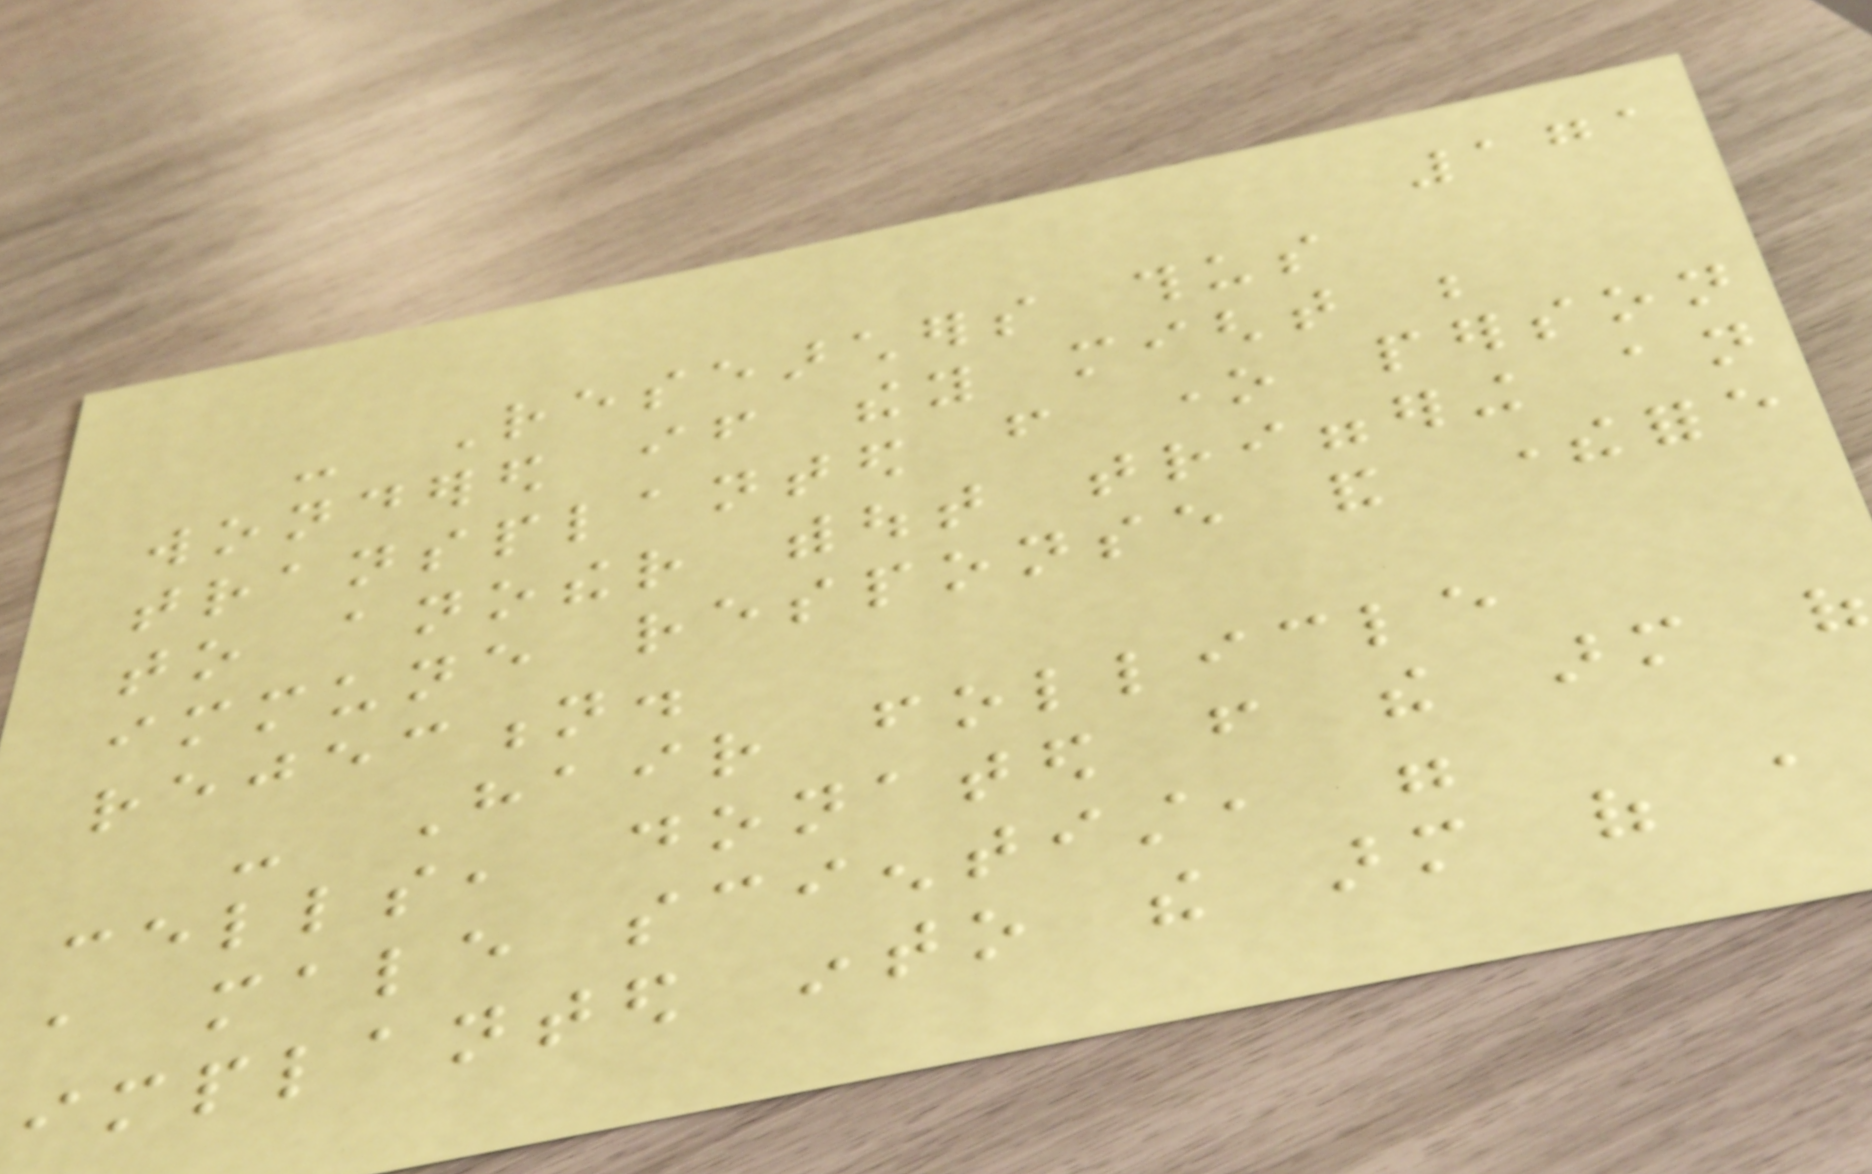171
- Researchers thus
wondered if they might be
transplanted from one person
to another without triggering an
immune response and therefore
rejection.
- Hair follicle
cells, donated from the arm of
a male scientist, were
implanted into the arm of a
